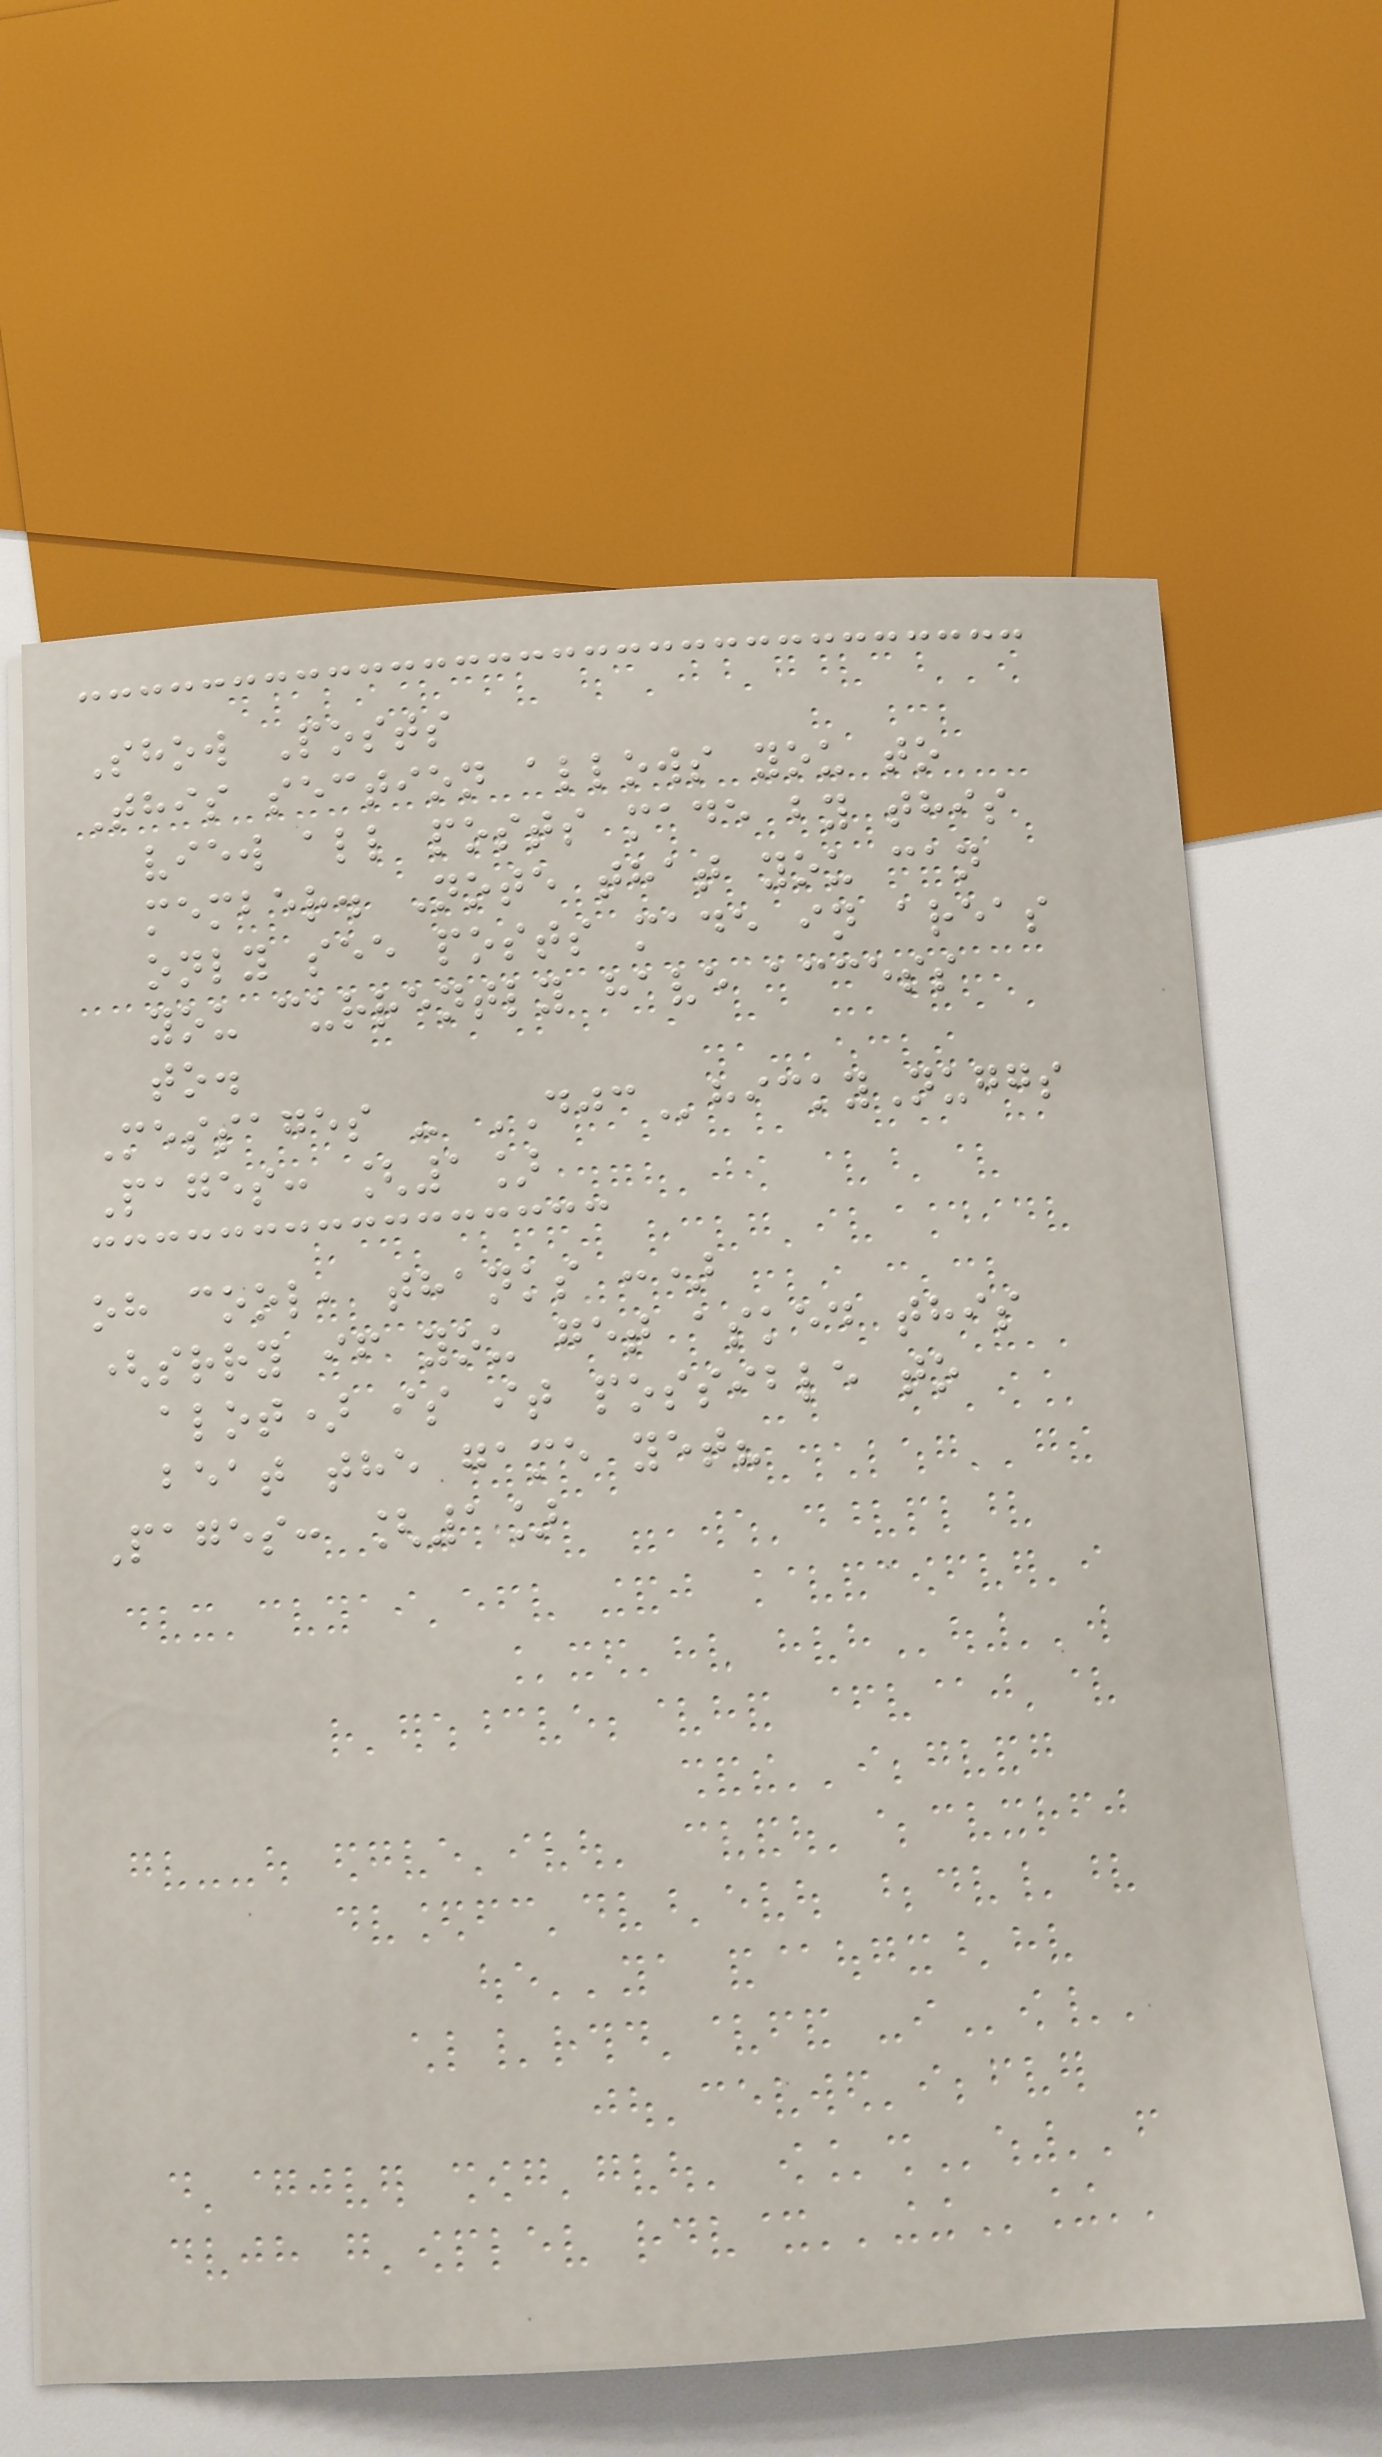Show Posts
This section allows you to
view all posts made by this
member. Note that you can
only see posts made in areas
you currently have access
to.
Messages - DJChickyNuggs
Pages: [1]
oh cool, thanks :)
(srry if you get asked this
alot) is it possible to
beat the game yet?
Pages: [1]
